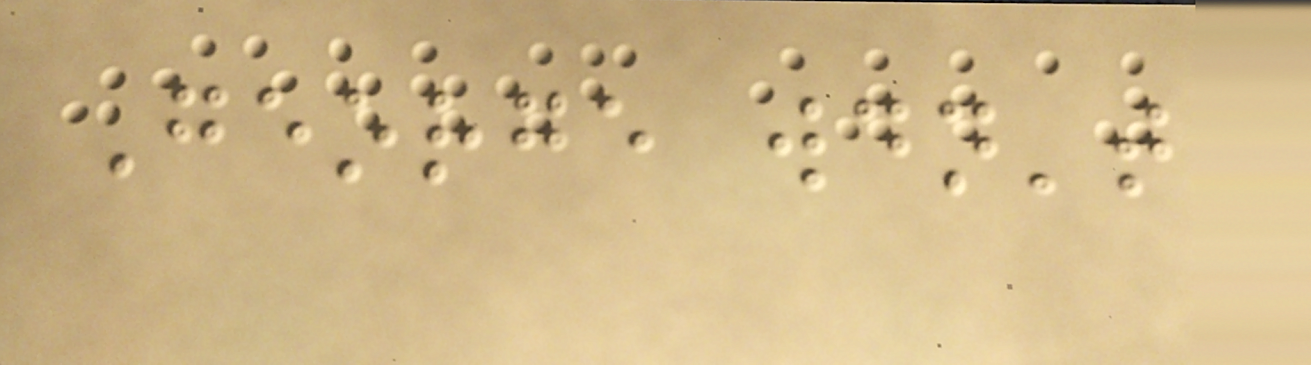George wouldn't
